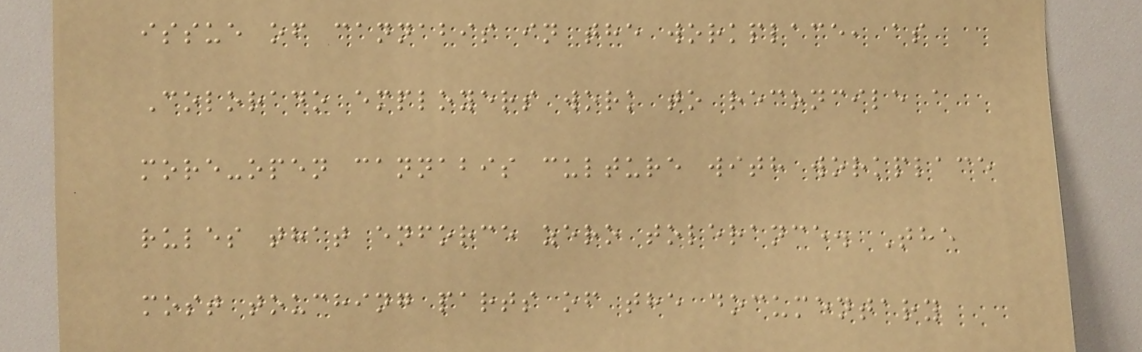issue of cannabis in the workplace, as
Colorado employers work to reconcile a
more-open cannabis culture with workplace
rules that enforce zero tolerance. The
most touching parts of the documentary
